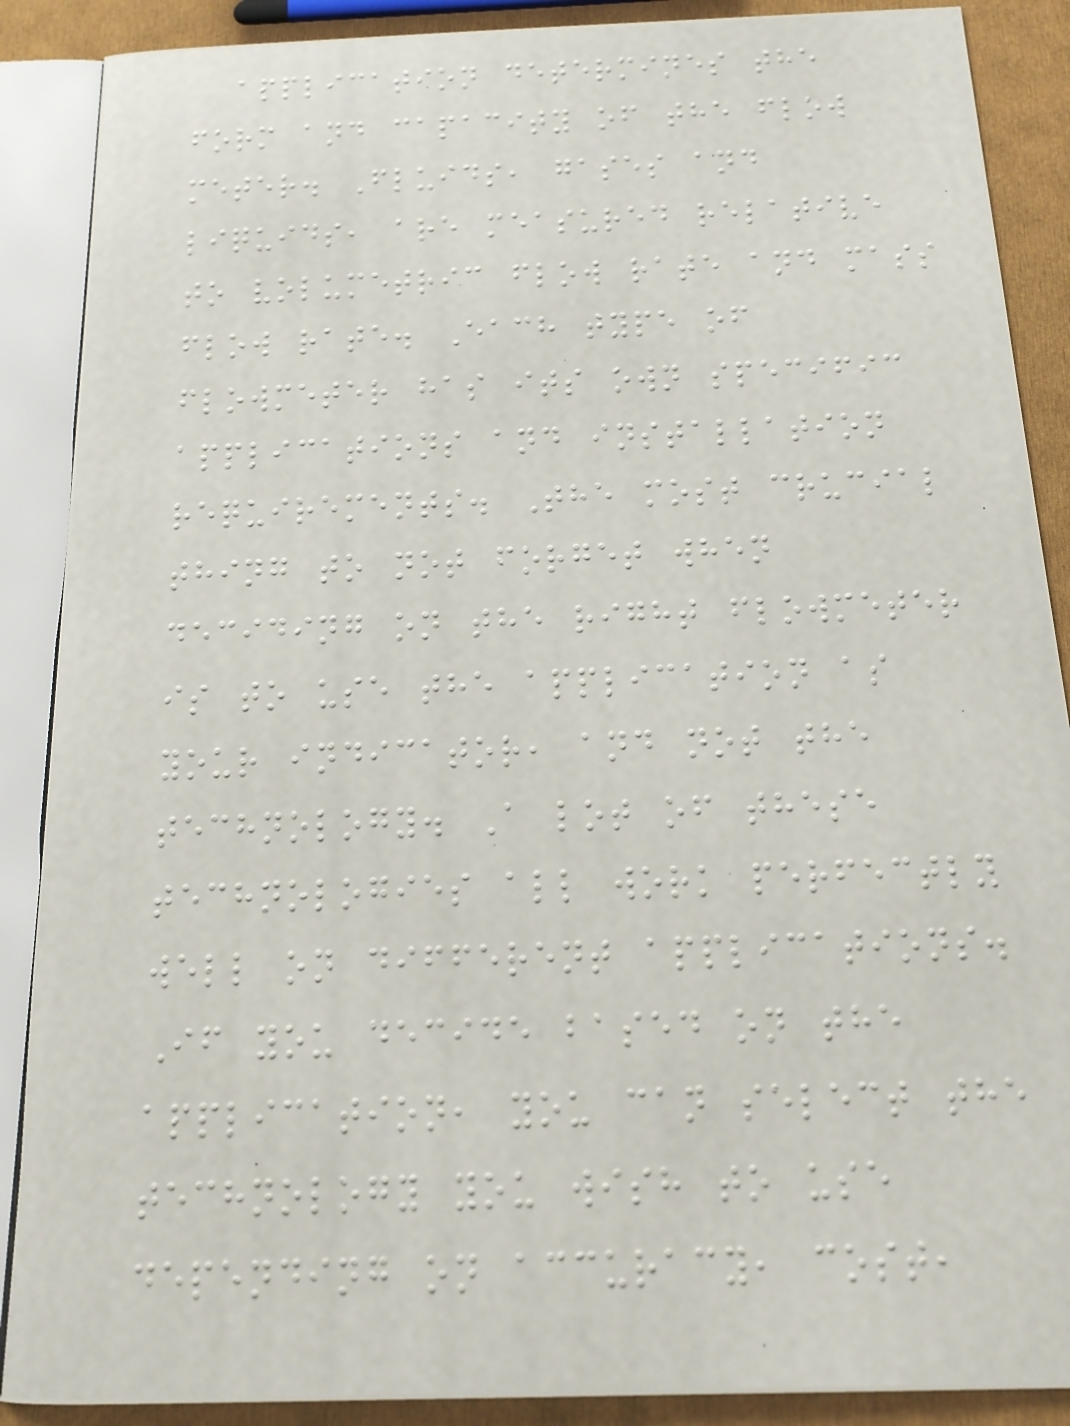application determines the
form and capacity of the flow
meter. Fluids, gases and
liquids, are measured relative
to volumetric flow rate and mass
flow rate. Each type of
flowmeter has its own specific
applications and installation
requirements. The most crucial
thing to not forget when
deciding on the right flowmeter
is to use the application as
your indicator, and not the
technology. A lot of these
technologies all work perfectly
well on different applications.
If you decide based on the
application, you can select the
technology you wish to use
depending on accuracy, cost,
